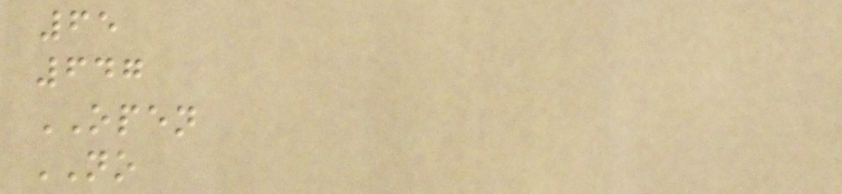65
647
OPEN
NO
